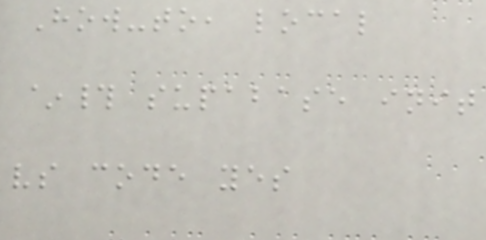How-to, local
~# supabase init
vs code yes
